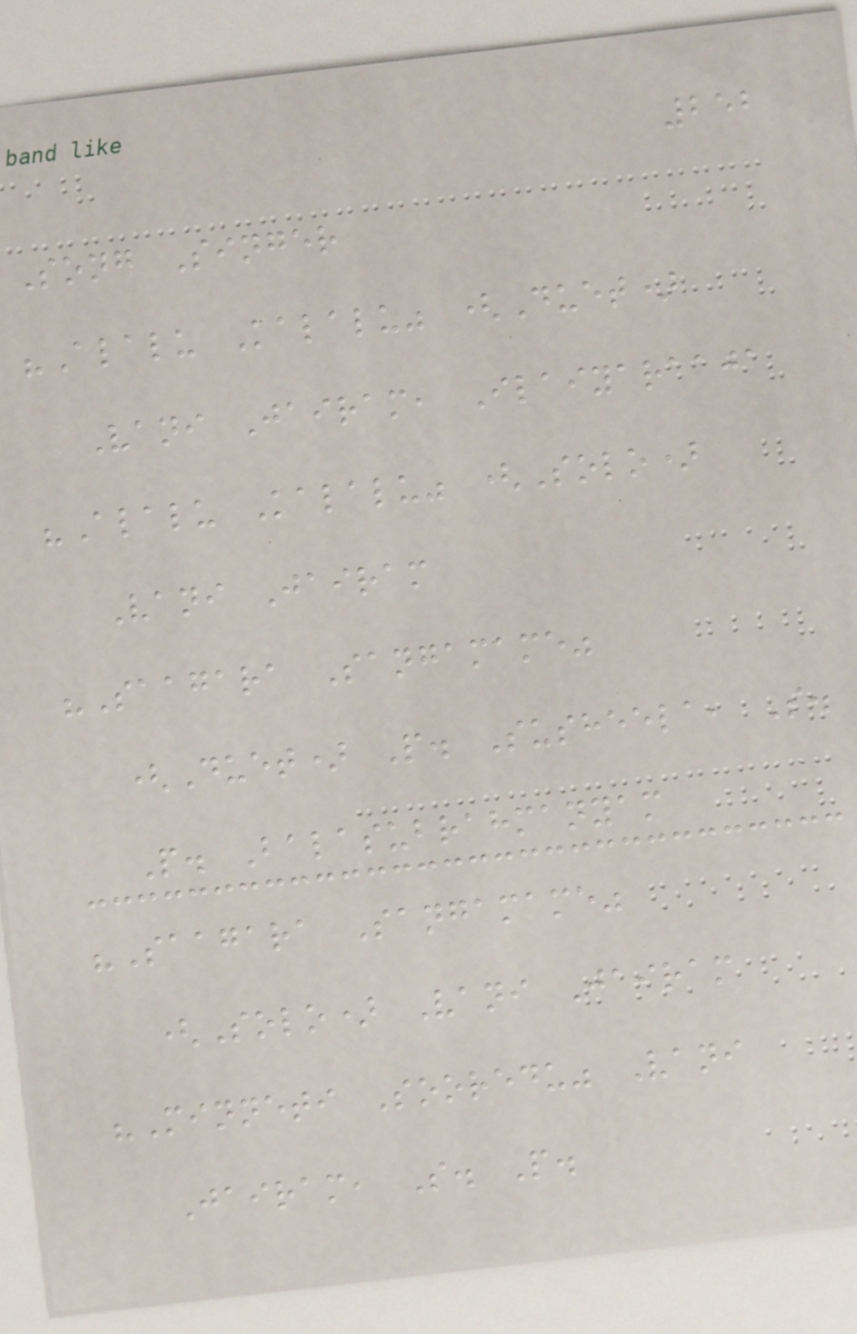252
Song Singer
"Alalu Kalalu" (Duet)
Vani Jairam, Ilaiyaraaja
"Alalu Kalalu" (Solo)
Vani Jairam
"Saagara Sangamame"
(Duet) P. Susheela, S.
P. Balasubrahmanyam
"Saagara Sangamame"
(Solo) Vani Jairam
"Minneti Sooredu" Vani
Jairam, S. P.
